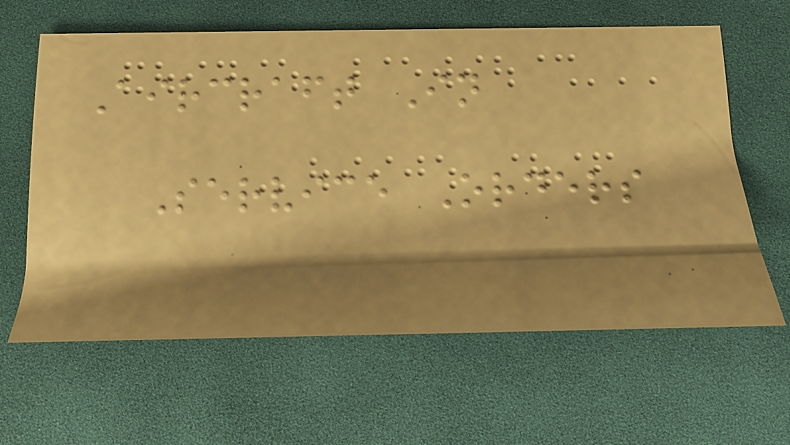Aircraft In
Service Orders
